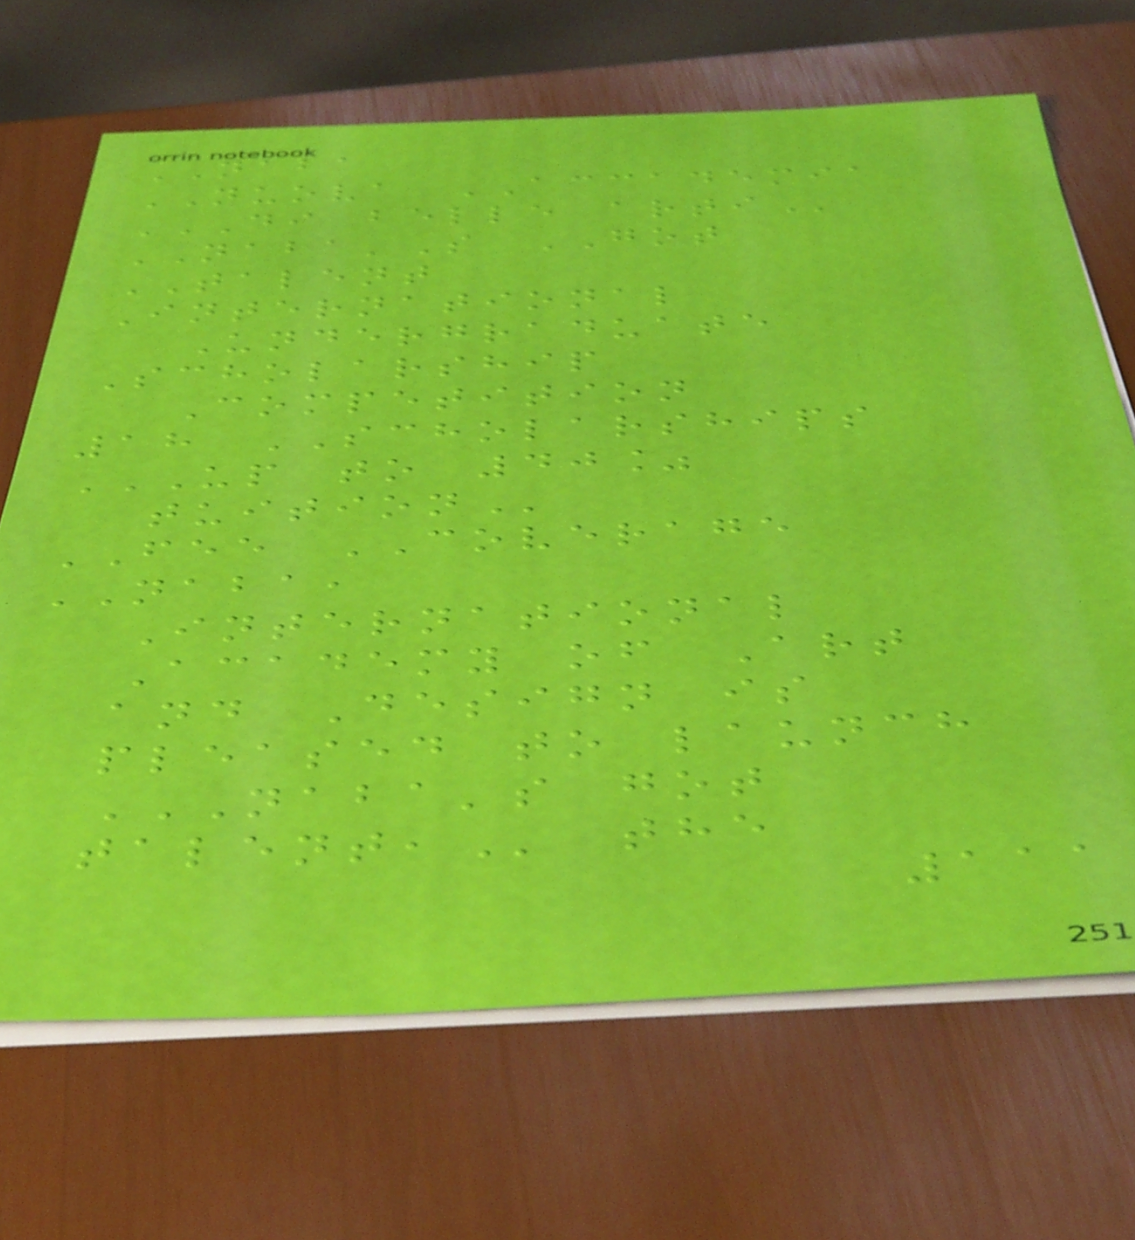NABA
NUOVA ACCADEMIA
DI BELLE ARTI
NABA'S GOT
TALENT
International
Undergraduate
Scholarship
Competition
18 SCHOLARSHIPS
UP TO 40%
TUITION
FEE COVERAGE
NABA,
International
Academy of Art
and Design is
pleased to launch
NABA'S GOT
TALENT, the
111
